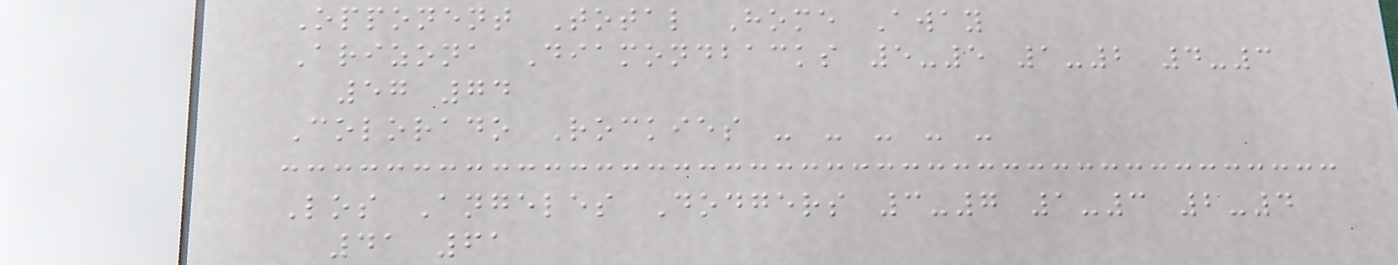Opponent Total Home Away
Arizona Diamondbacks 5-5 1-2 4-3
57 74
Colorado Rockies - - - - -
Los Angeles Dodgers 3-7 1-3 2-4
41 61
